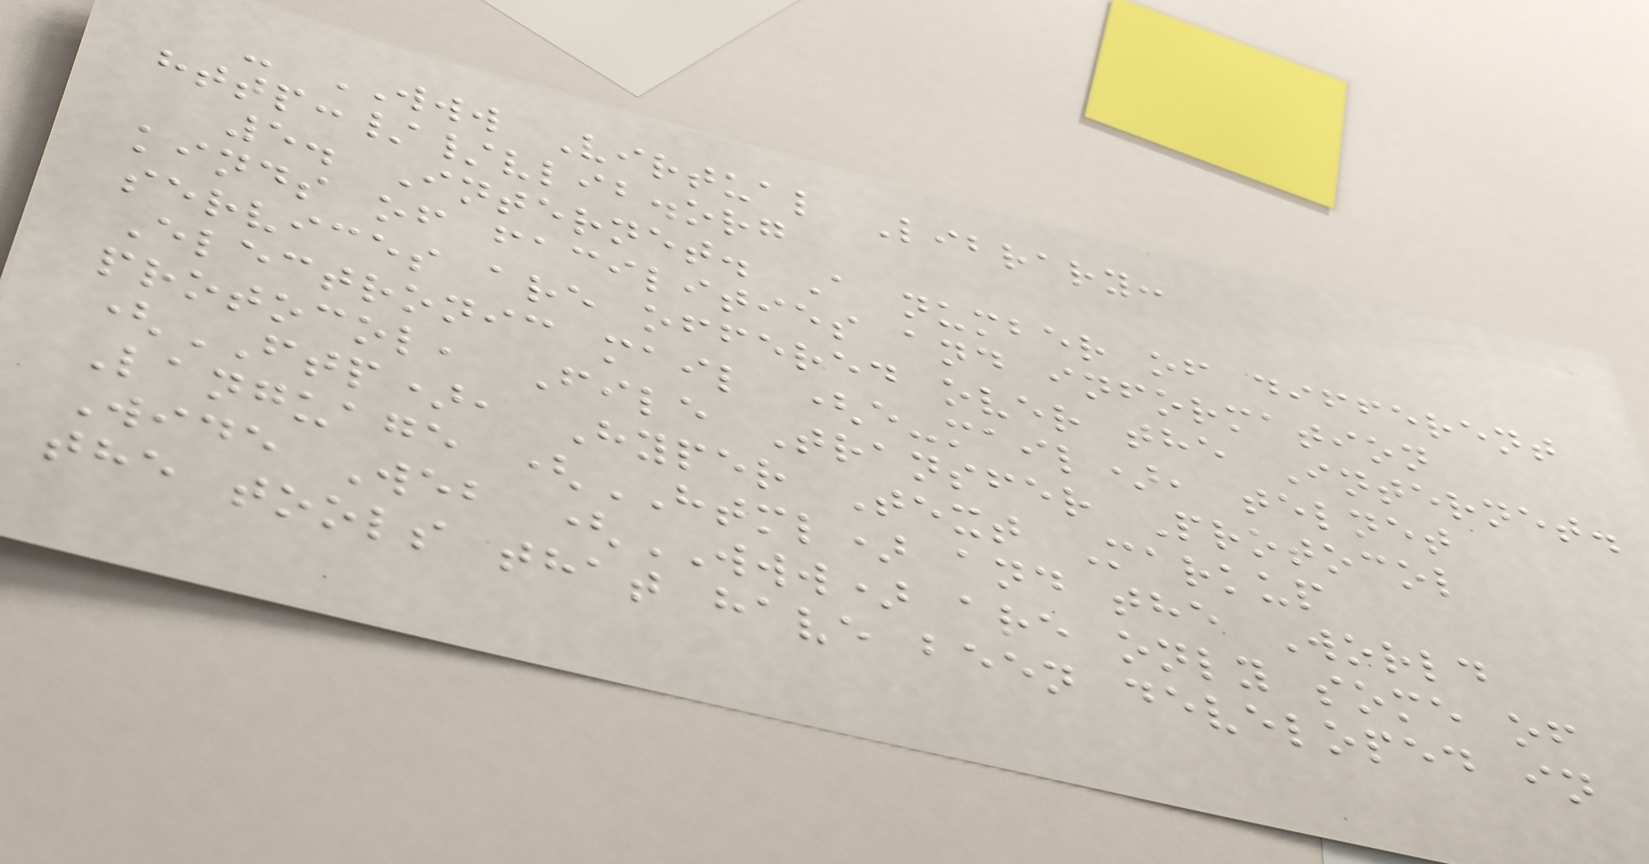- WWW Virtual Library:
http://vlib.org
5. Internet. A number of different
kinds of facilities and information
services are offered over the Internet.
Electronic mail (e-mail), telnet
protocol, File Transfer Protocol
(FTP), Hyper Text Markup
Language (HTML) and the World
Wide Web (WWW) are only some of
the tools that have been developed in
